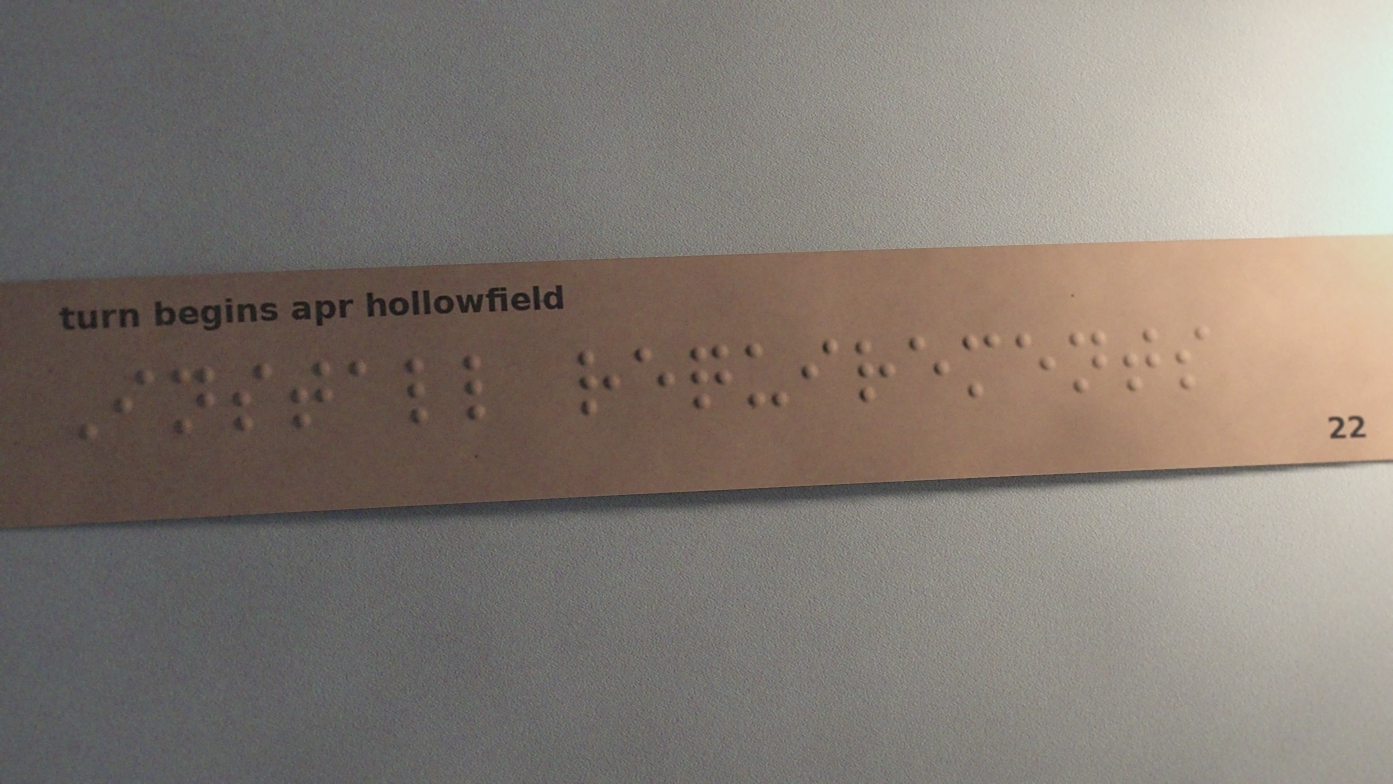Install requirements
